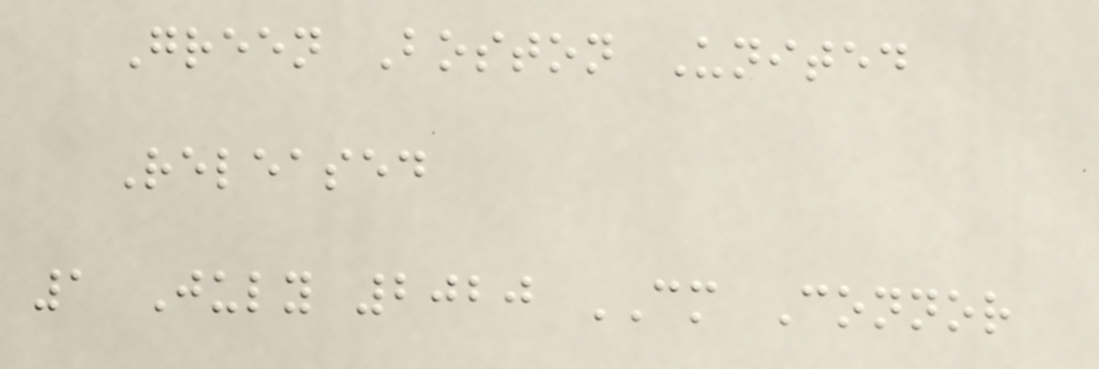Green Boston United
Released
1 July 2020 CM Connor
